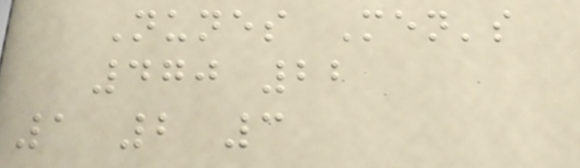Nunes Men's
470 22
1 2 3
